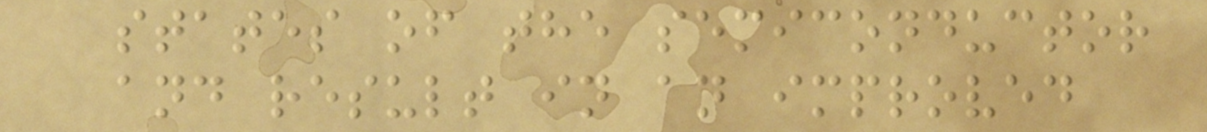states of the semiconductor
and result in an improved
